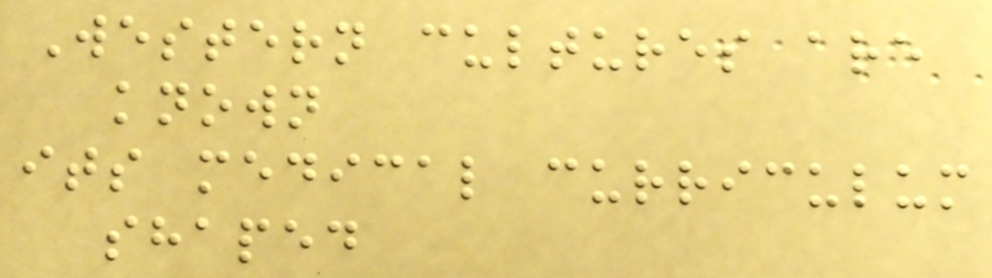Western cultures are
known
its medical curriculum
shaped
